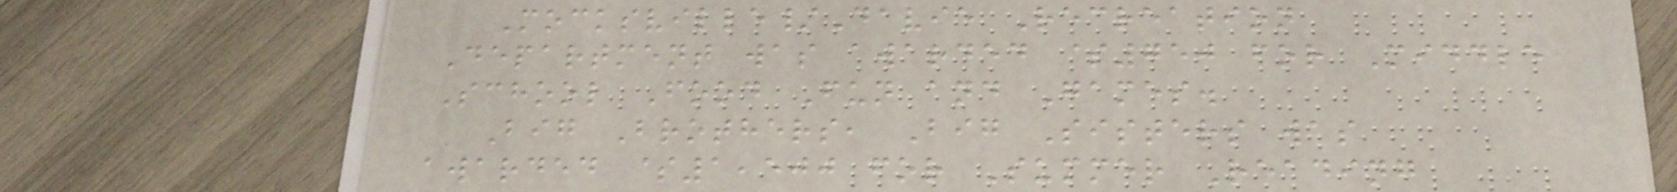Mocksville/Davie Recreation
Department was awarded $750 for Middle
School Food Fun and Games.
Big Brothers, Big Sisters was
awarded $1,500 for Summer Reading
